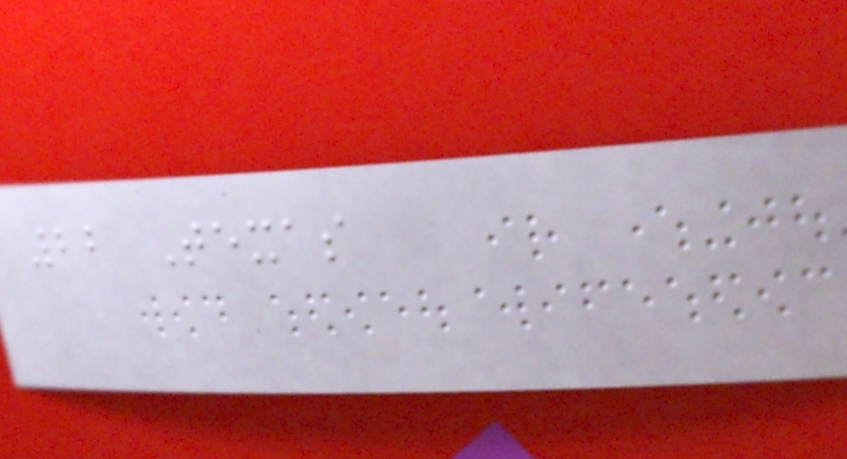22 Texas
